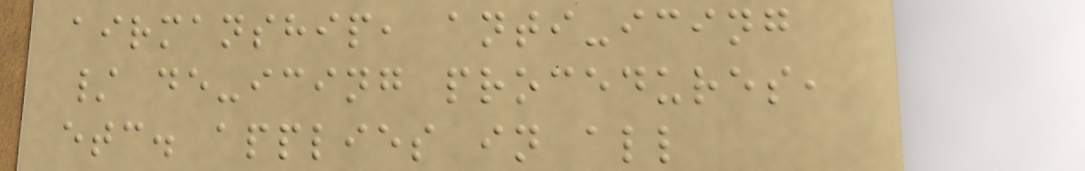airmanship, anti-icing
/ de-icing procedures,
etc. applies in all
